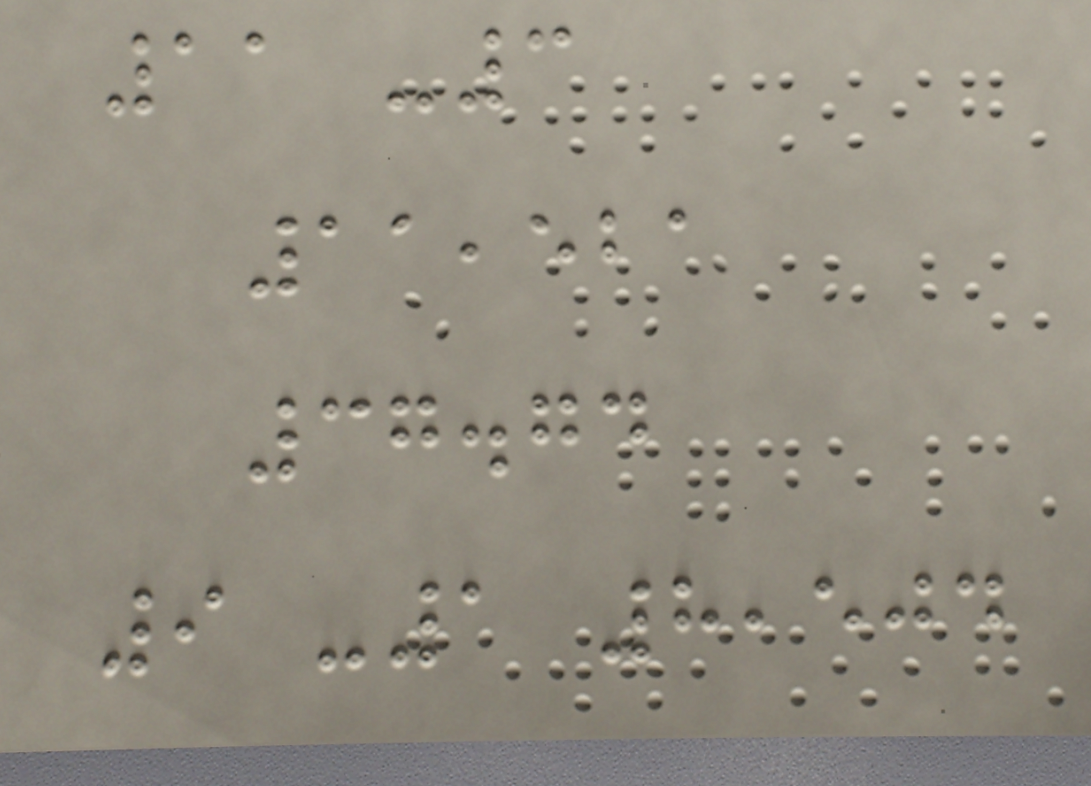11 -3
11,521
37.74
9 -1 8,504
